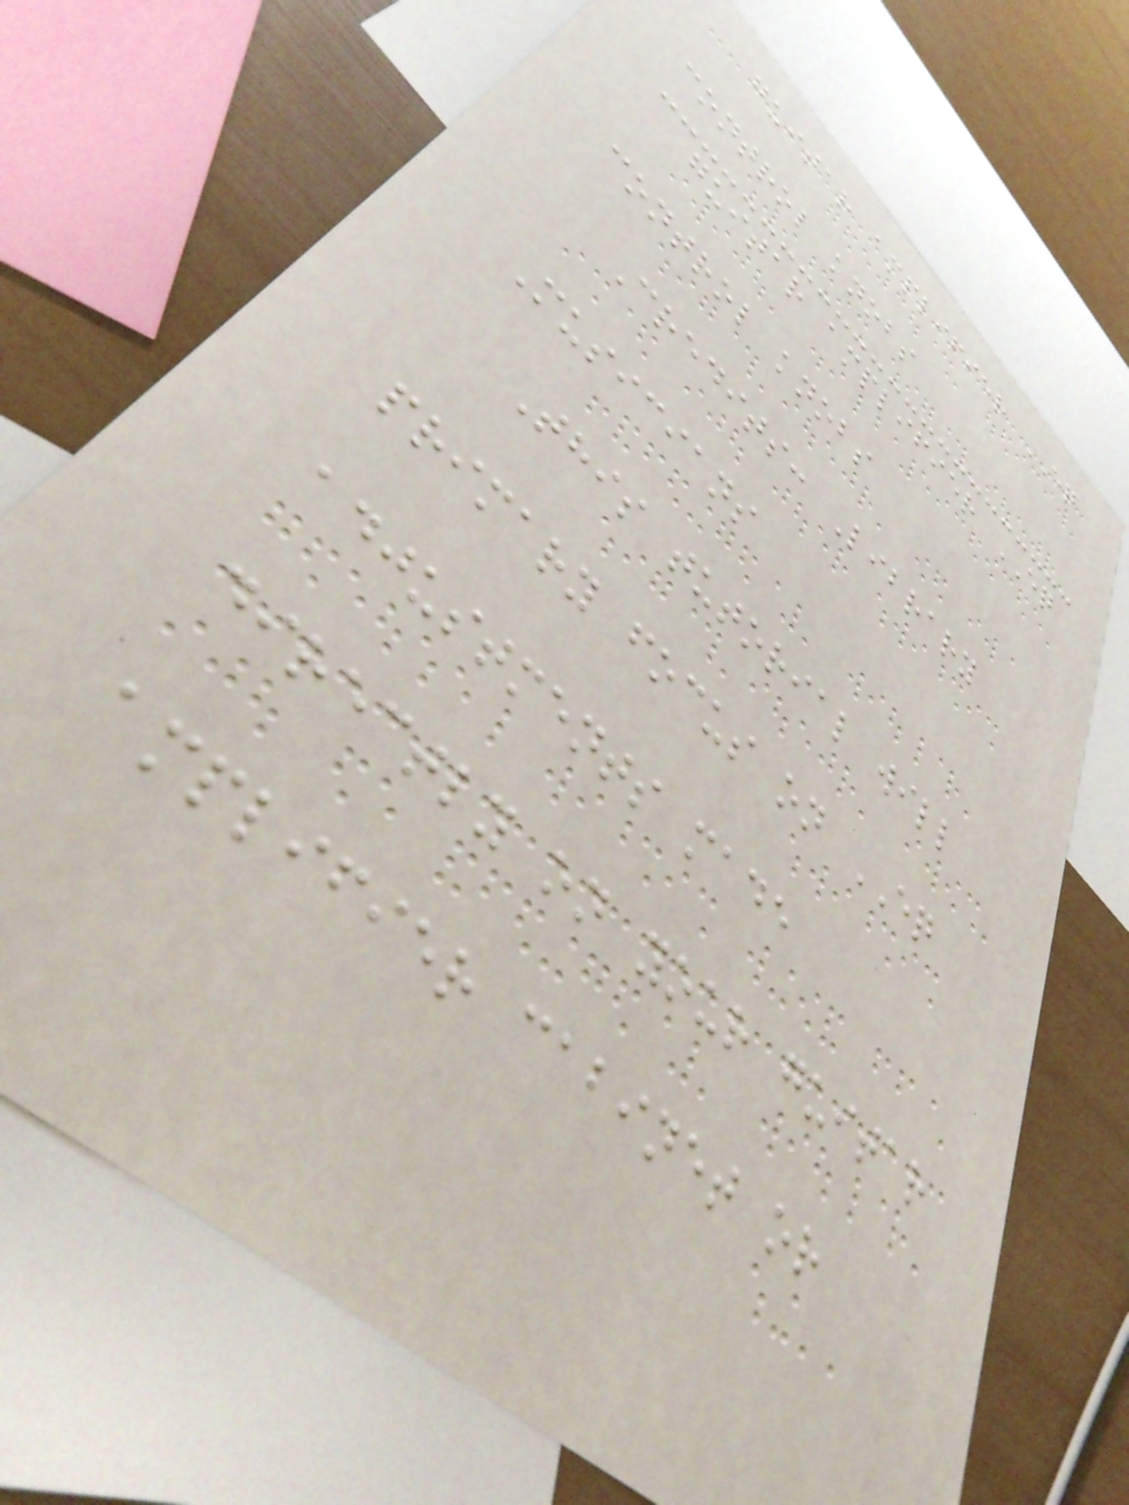guitar amplifier EQ
control knobs
guitar amplifier EQ
control knobs
Credits: Library
Musicians
This tutorial will
primary focus on EQ
adjustments made
directly on your guitar
amplifier cabinet or
